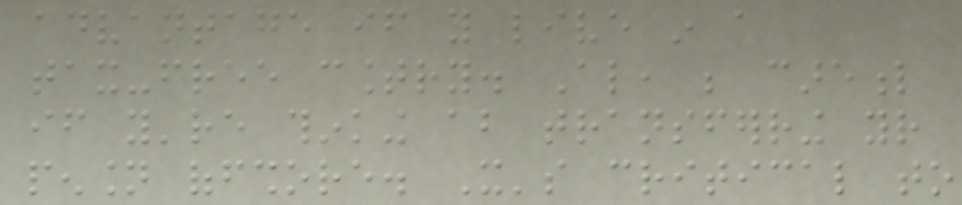advantage if you live in a
tax-free country. Also, be careful
if you're thinking about transferring your
pension offshore. It's critical to
